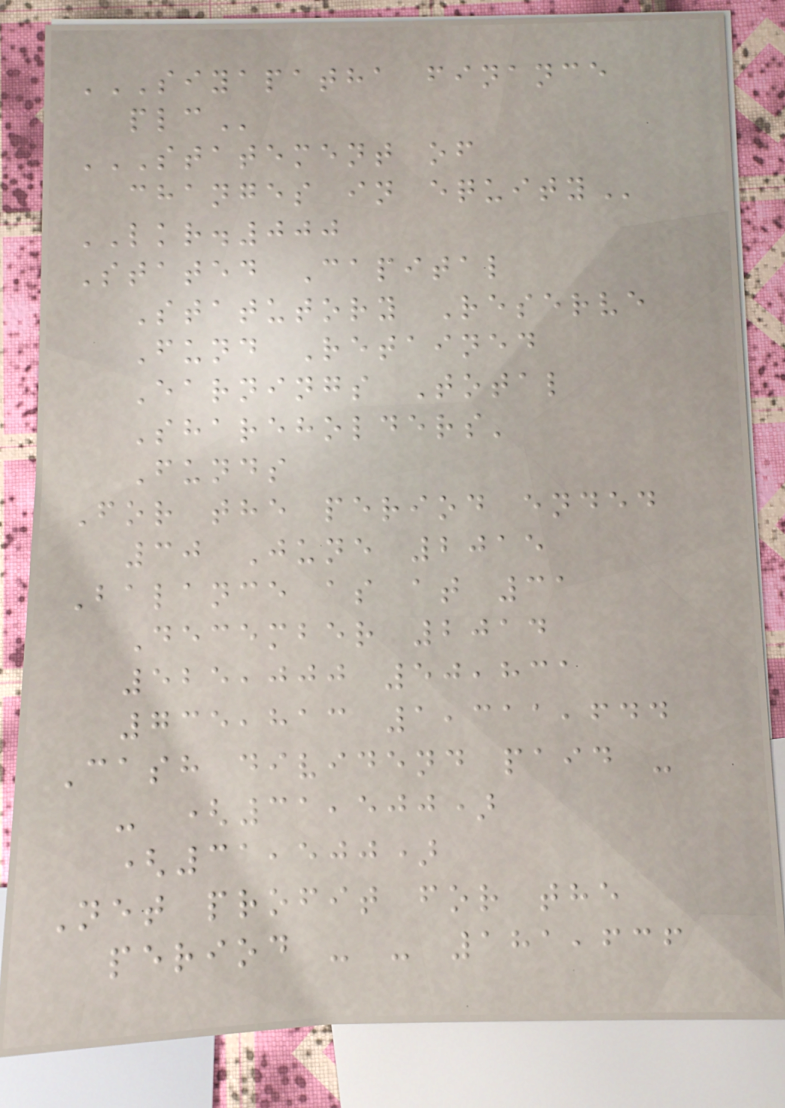SIYAPATHA FINANCE
PLC
STATEMENT OF
CHANGES IN EQUITY
LKR.000
Stated Capital
Statutory Reserve
Fund Retained
Earnings Total
Shareholders'
Funds
For the period ended
30 June 2015
Balance as at 31
December 2014
525,000 50,831
735,813 1,311,644
Cash dividend paid -
- (31,500)
(31,500)
Net profit for the
period - - 181,636
